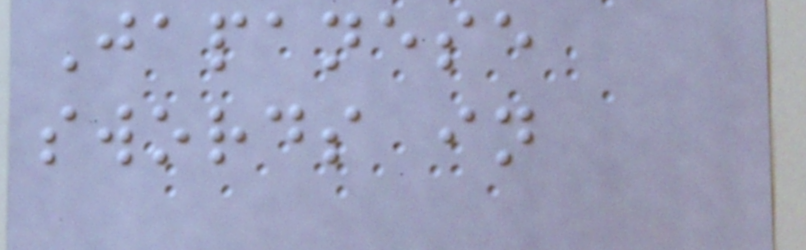Japanese
swords in
